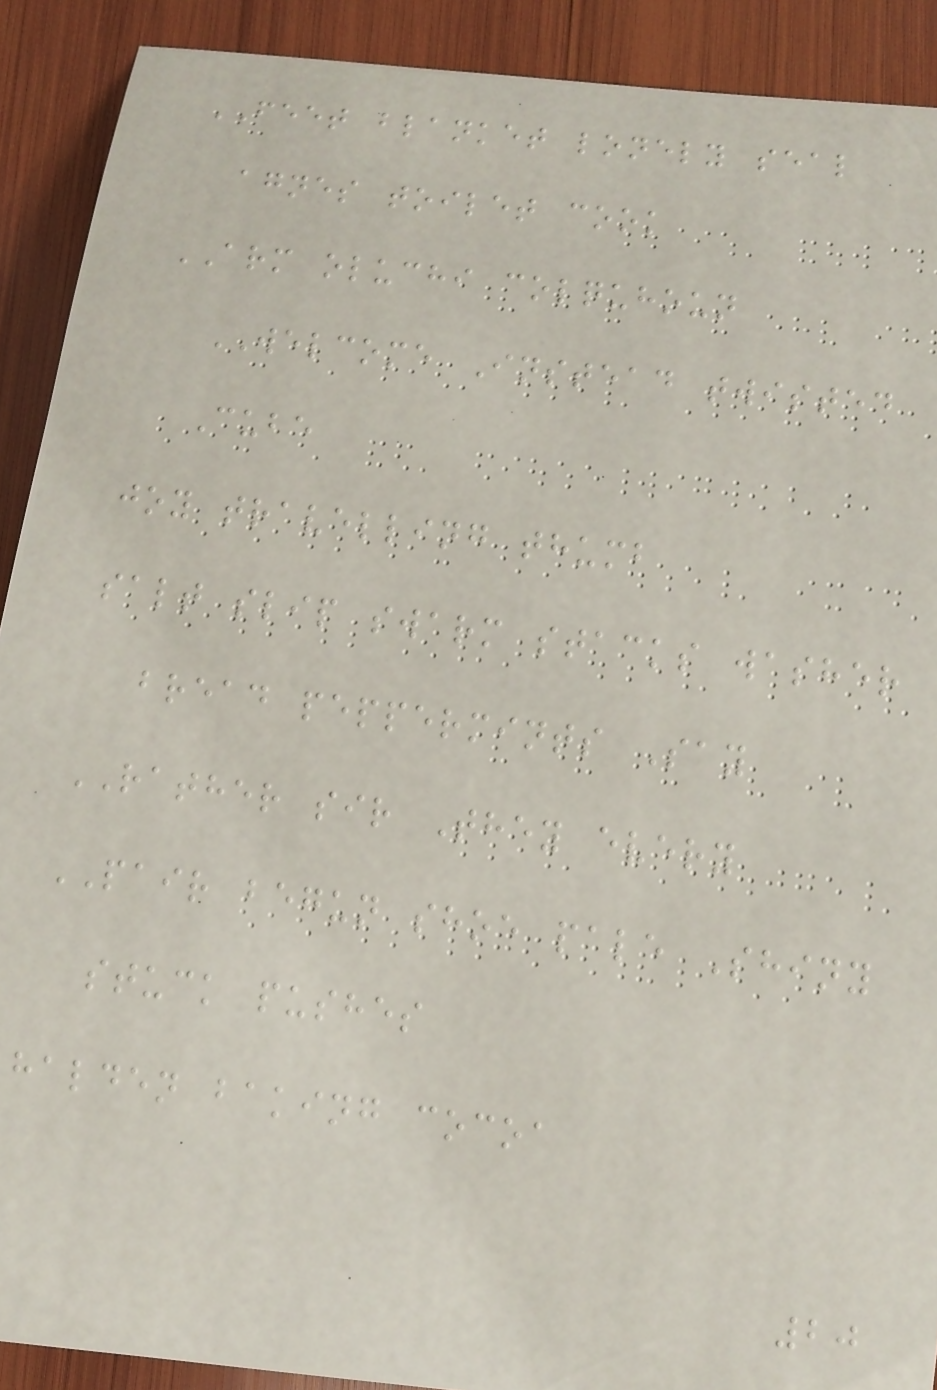FEET blanket lonely seal
agnes toilet cook
ARM oluchi colquhoun
WELCOME Instead twisted
Cube
joy travelling thumb
salt slip swarm stacks washer
bread peppermints Say
RATHER sir They every
PAIR begun shoe pale Shiny
stuck pushes
halden baking cocoa
20
